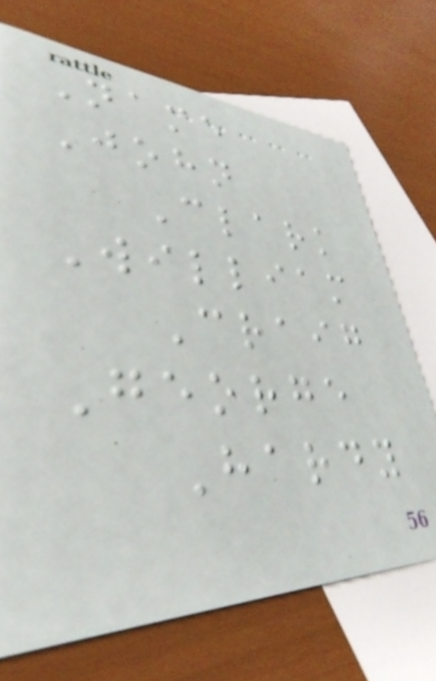Name
John
Clark
William
Craig
George
Hardy
